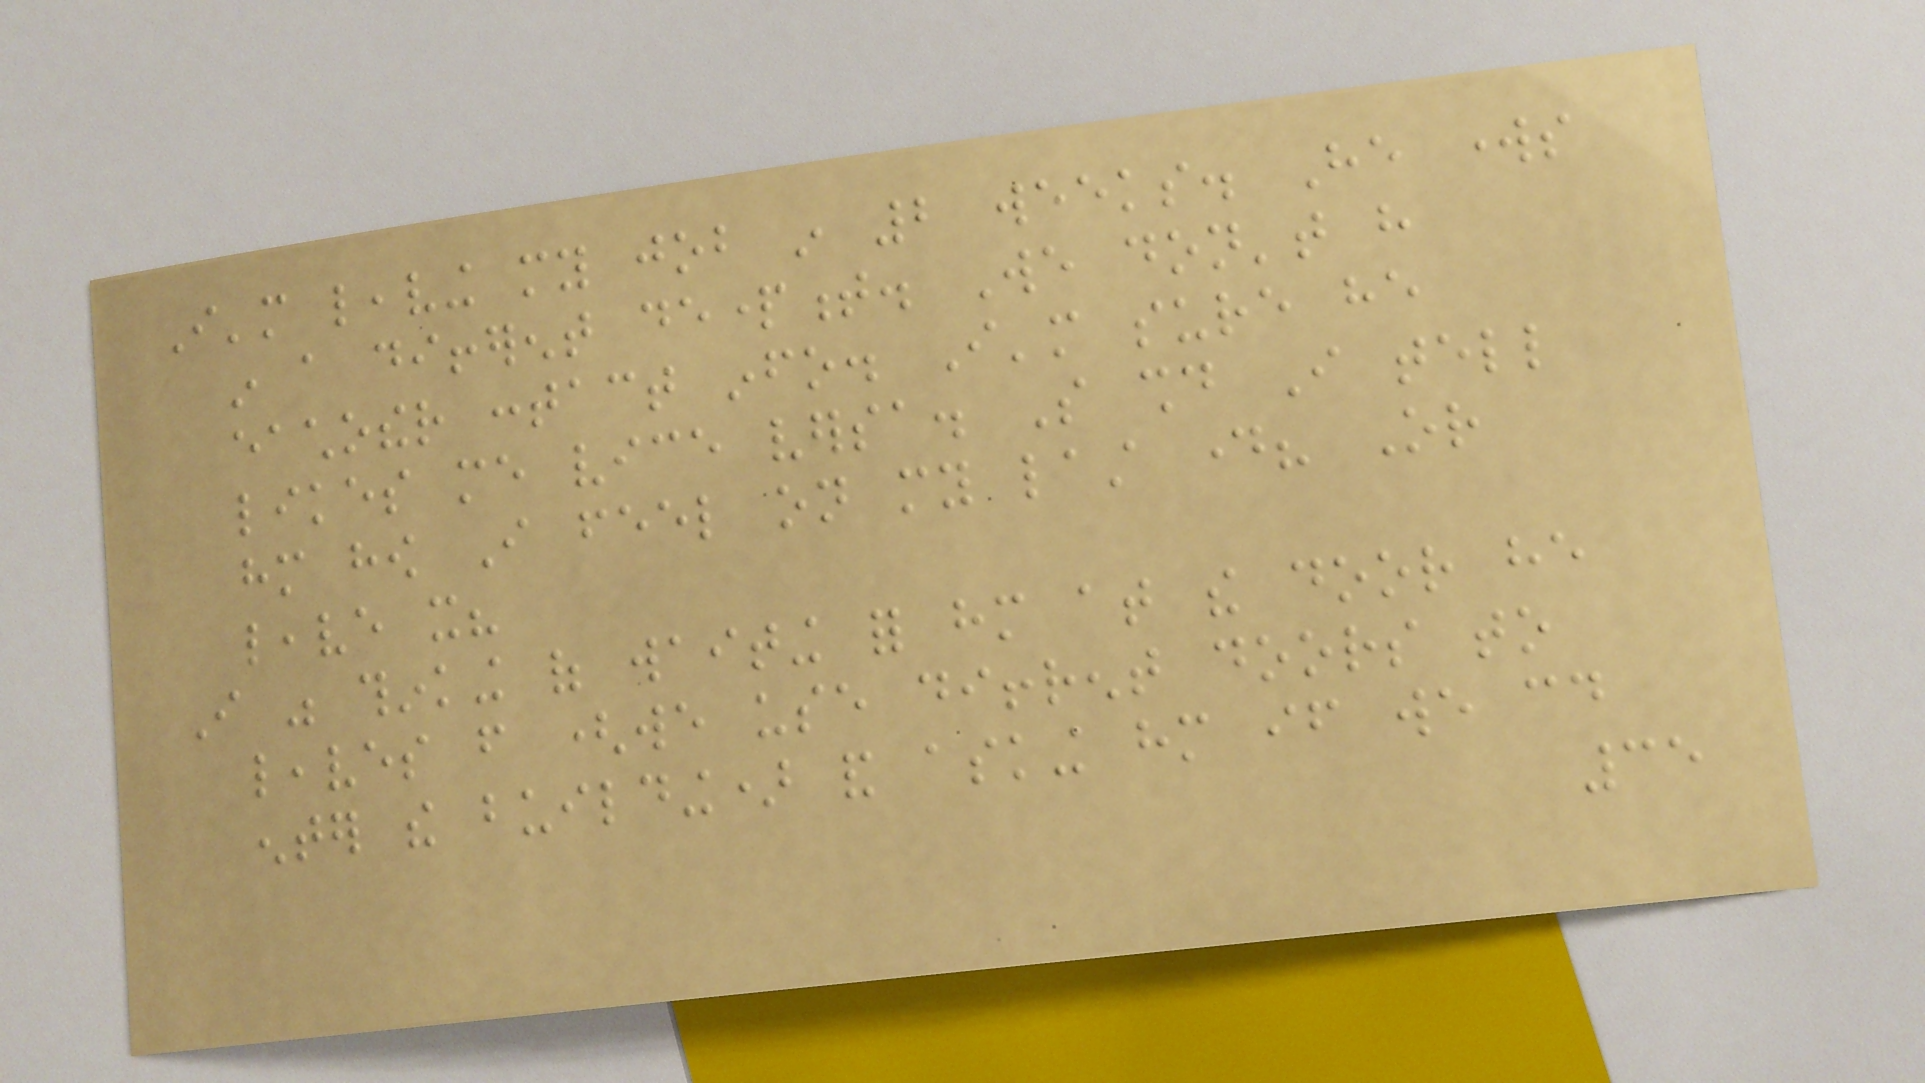I'm leaving my job in 2 weeks. He works
in a different department. We don't have
eachother contact info. I'm sure he
likes me vice versa. So should I tell
him how I feel on my last day? Or
leave it?
I was thinking of waiting for him at the door he
leaves from (we use diffrent doors to
enter the building) and asking him if we could
35
